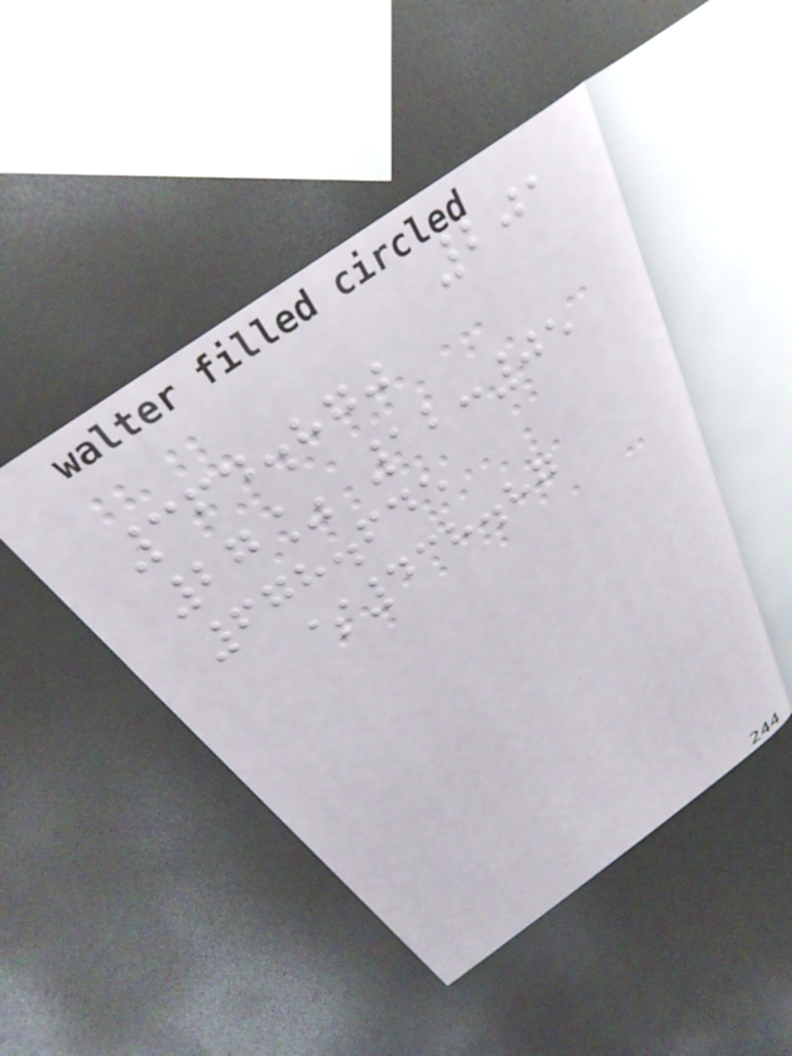201
364.870
27% 12:05
678.645
$438.87
